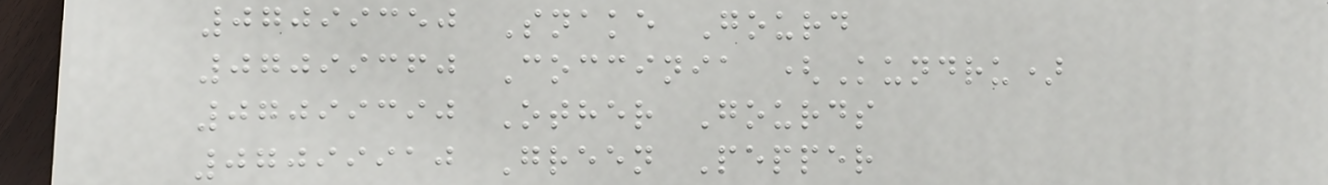07099350 Snake Gourd
07099360 Coccinia (Kundru)
07099390 Other Gourds
07099910 Green Pepper
